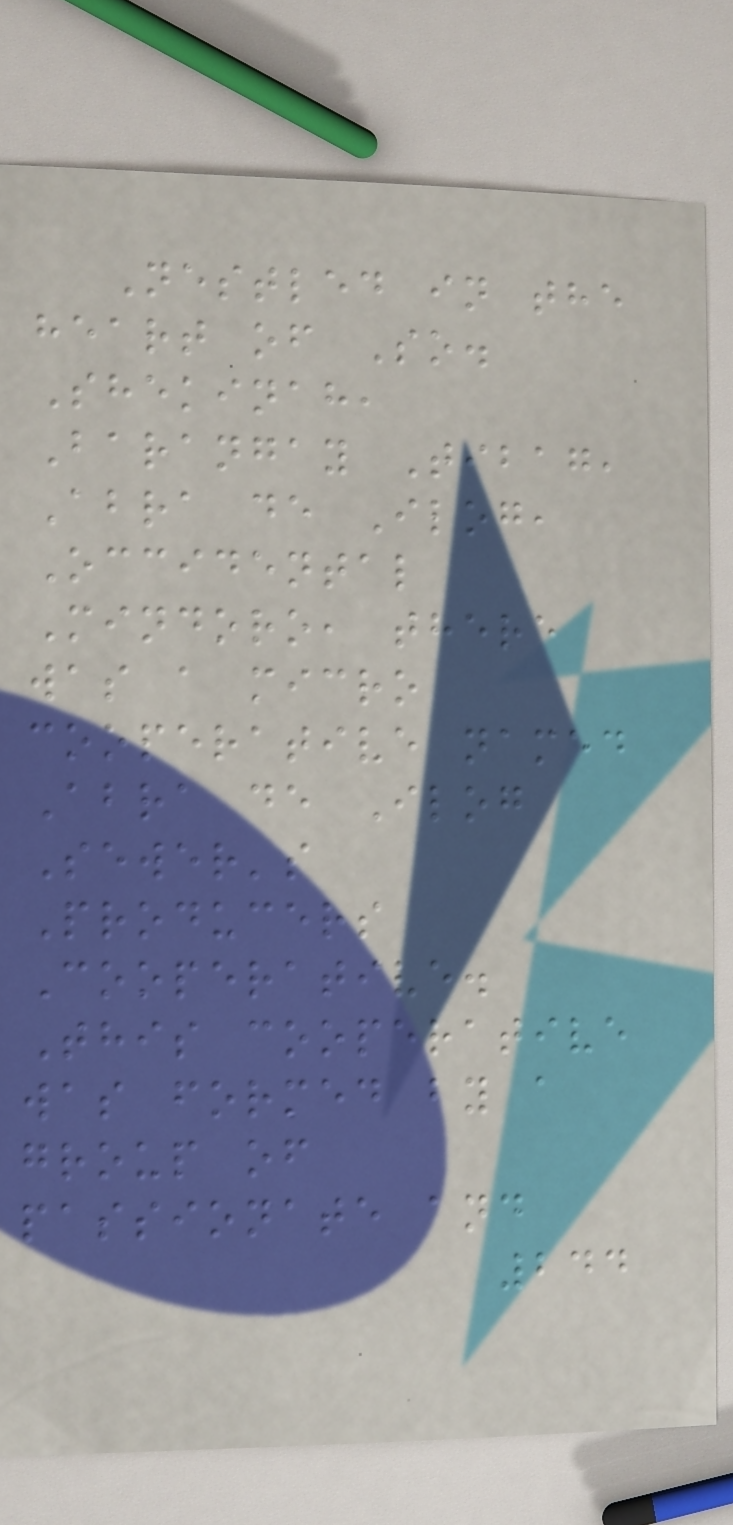Nestled in the
heart of So.
Shekinah,
Barangay Tibag,
Abra de Ilog,
Occidental
Mindoro, there
was a micro
cooperative named
Abra de Ilog
Sewer's
Producers
Cooperative.
This cooperative
was formed by a
group of
passionate and
244
